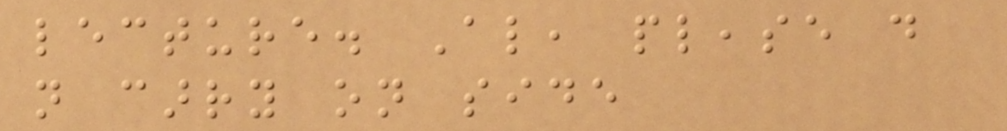lecture. Also, please do
not carry on side
